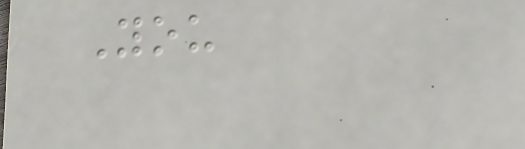You
